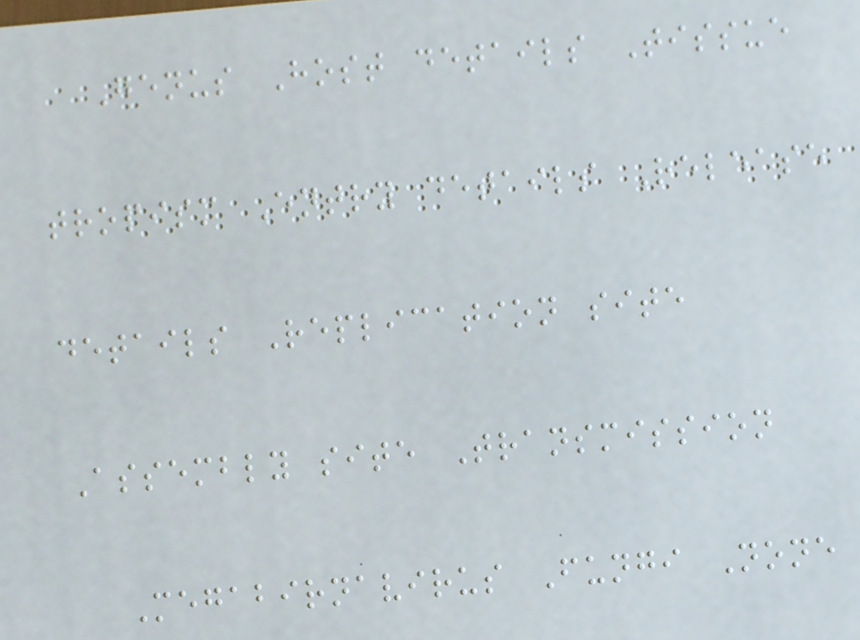Genus Host details Tissue
tropism Entry details Release
details Replication site
Assembly site Transmission
Megabirnavirus Fungi None
